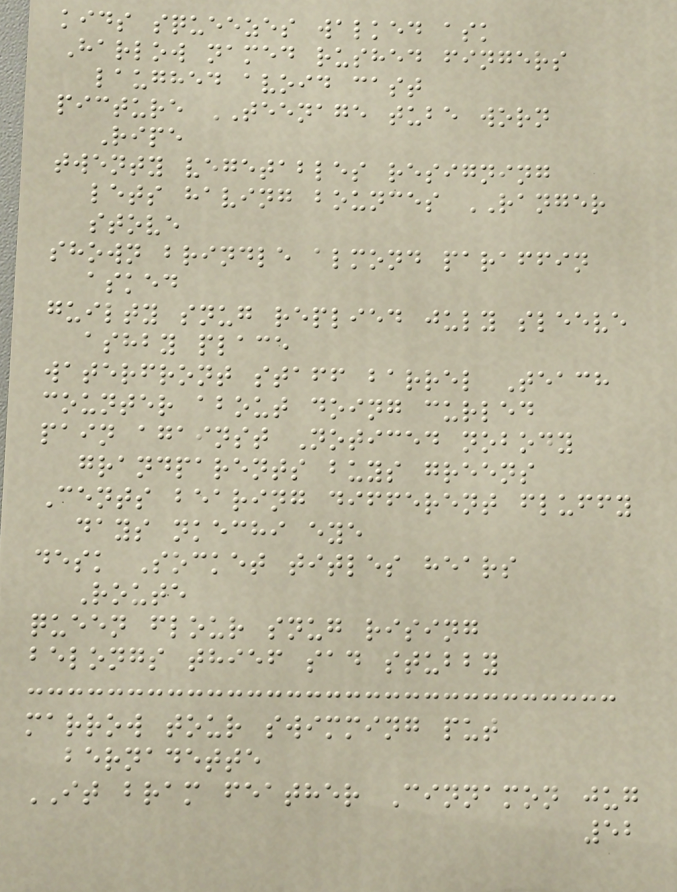kids squeezes walked ask
Harlow named rushed fingers
laughed avoid cast
picture TEENAGE tube worn
Ripe
twenty vegetables resigning
lets having bounces RANGER
stove
shown brindle almond paraffin
asked
guilty snug replied july sleeve
ashby place
waterfront staff barrel Teach
counter about doing curled
pain against Noticed nobody
grandparents buys greens
Cents bearing different fluffy
days nkechi eye
desk Socket titles hears
Route
queen flour snug rising
belongs thief sad stubby
marrow tour swimming put
bernadette
IT bram feather Cinnamon jug
52
